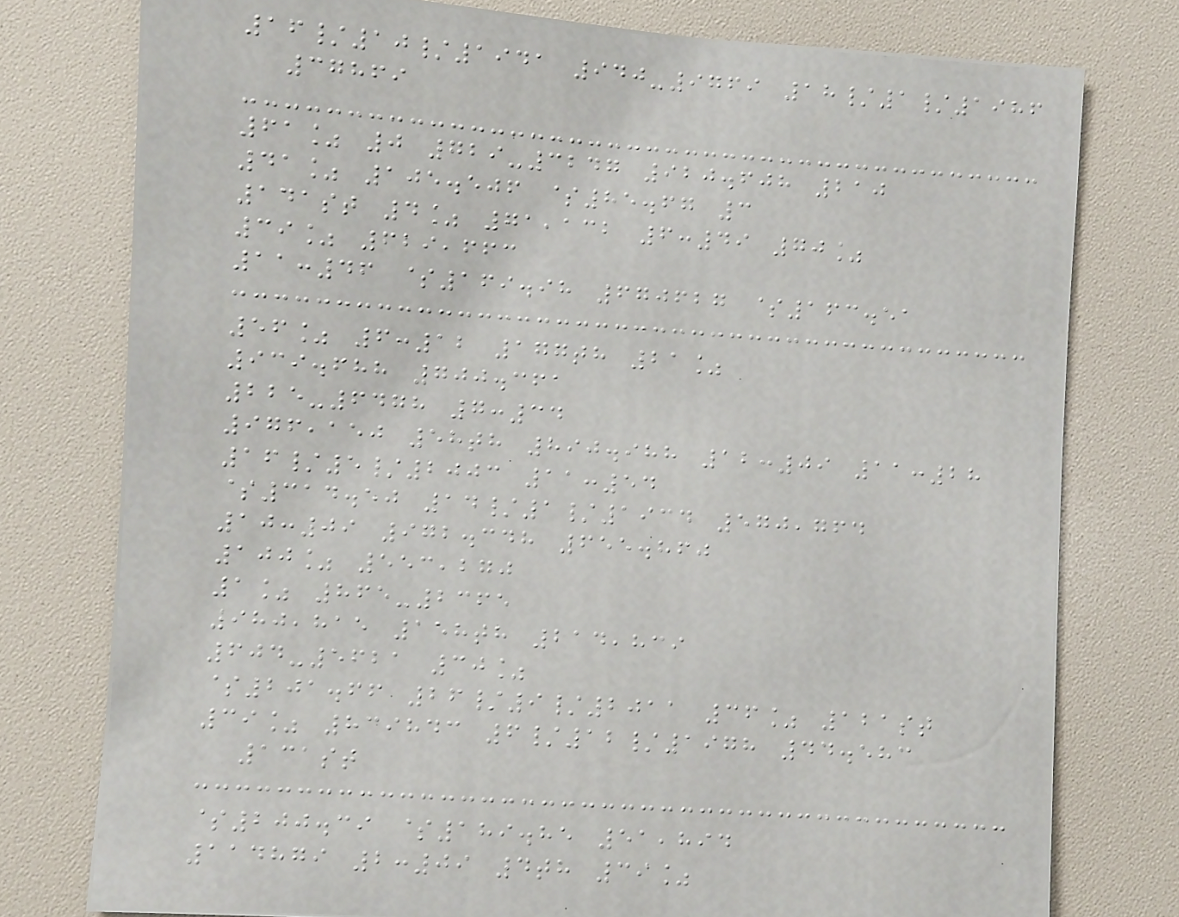16/10/1941 940-9769 18/1/1986
37869
61% 0 729-3247 920.608 210
41% 105.506 $85.67 3
141st 4% 71,132 6:49 70%
39% 629,663
11:46 $169.98 670627 $163.51
56% 6:12 177th 21%
939.688 700.361
225-6478 7:34
976,150 58th 890.988 12:09 11:28
16/5/2003 11:54
$314.50 14/1/1934 570,764
10:09 972.348 655.860
100% 553,270
1% 865-2365
980,815 158th 214,839
604-5621 30%
$201.66 26/9/2011 36% 121st
39% 839843 6/12/1978 44.583
131st
$200.39 $189.85 51,894
114879 2:09 4th 39%
